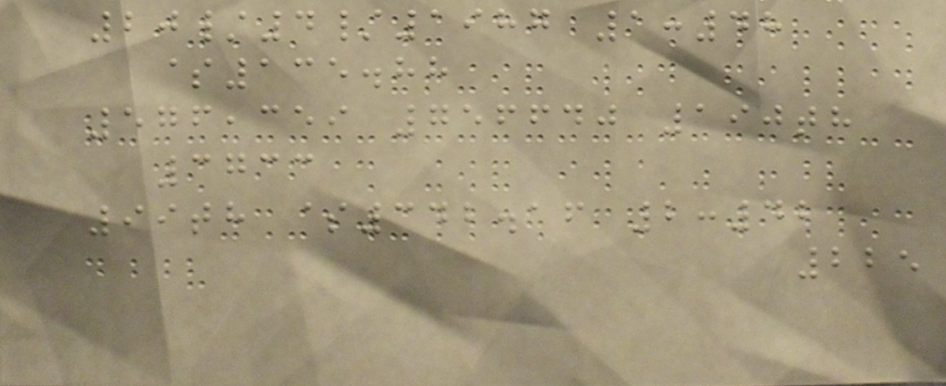20/4/1987 1:48
$135.88
576,359 756640 190th
3733
99th $342.16 2:42
225
